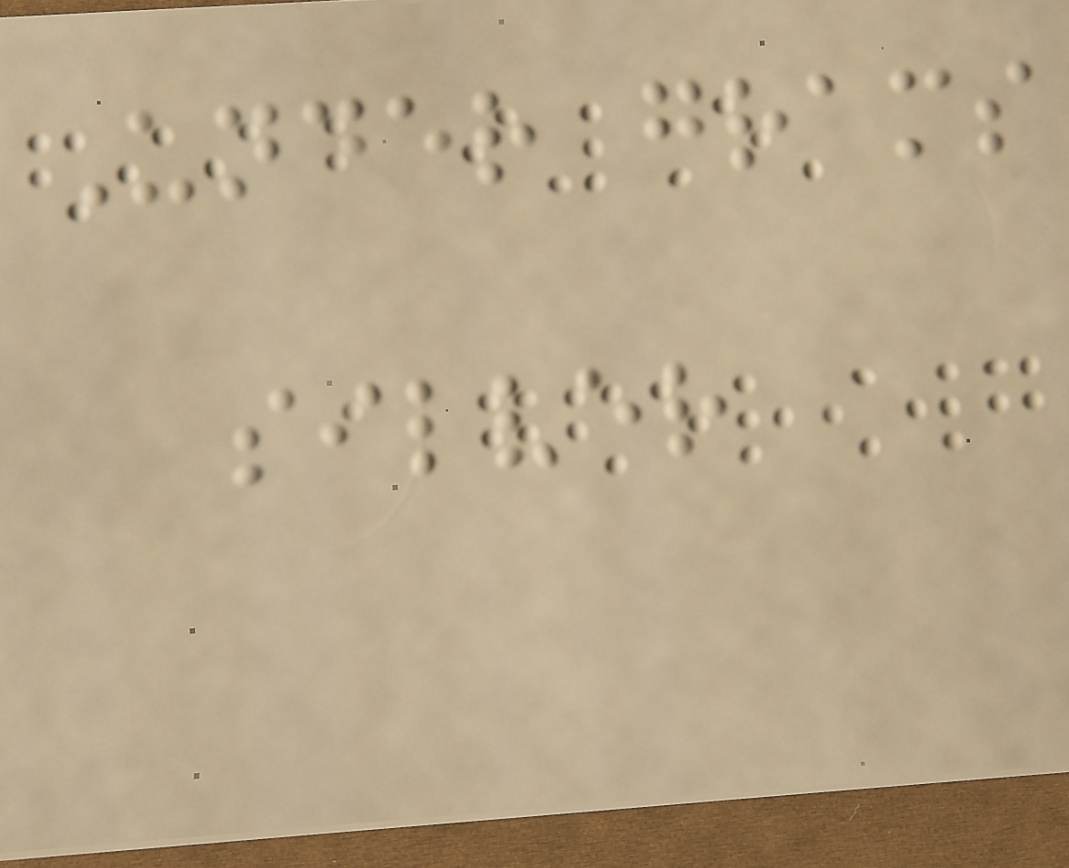Under grams
silver
